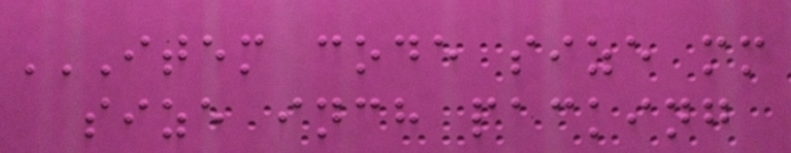ITEM CODE SIZE MM
SIZE INCH PACKING
